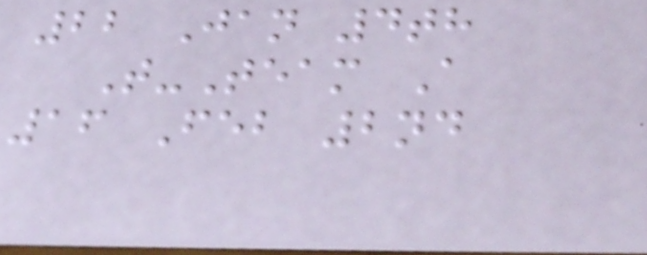22 Jan 4th
T-Team A
16 Feb 2nd
